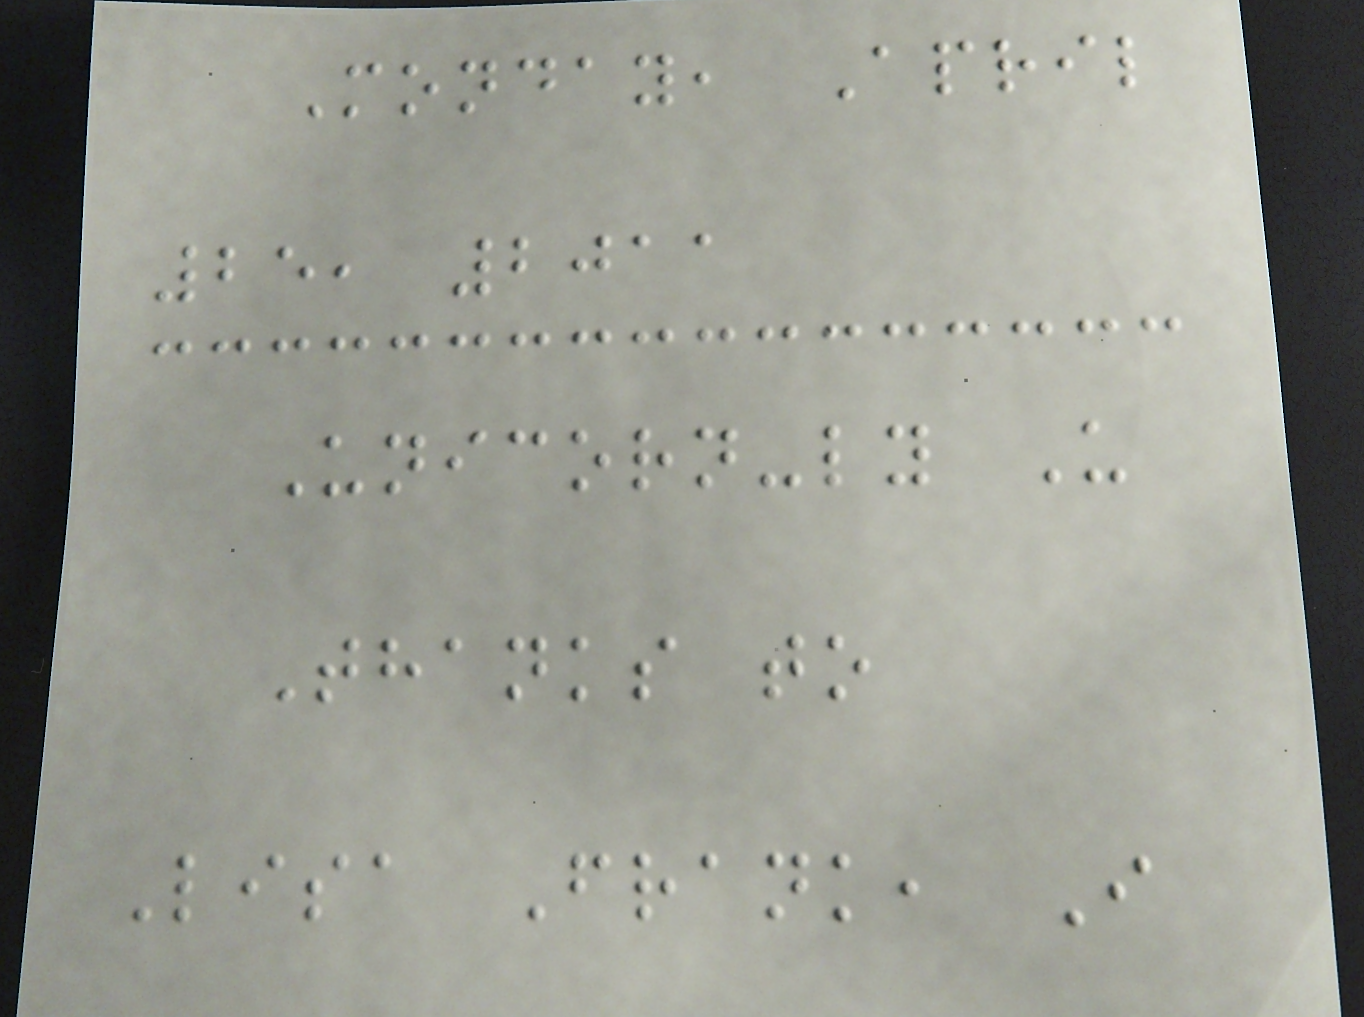Monday, April
25, 2011
Unicorn-ly U
Thanks to
Lisa Frank, I
